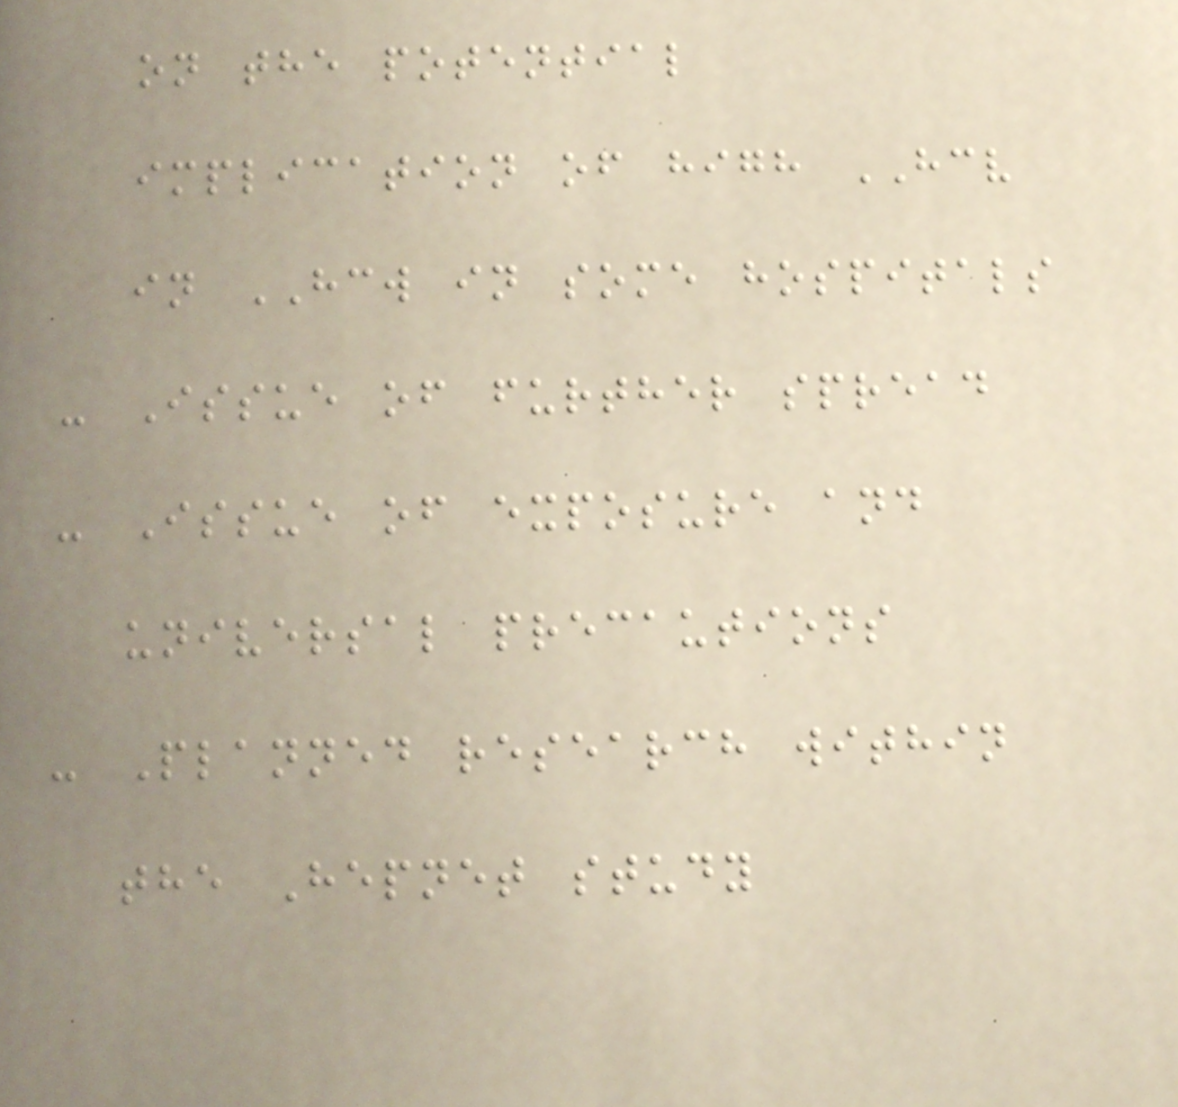on the potential
implication of high HCV
in HCW in some hospitals
- Issue of further spread
- Issue of exposure and
universal precautions
- Planned research within
the Hepnet study
